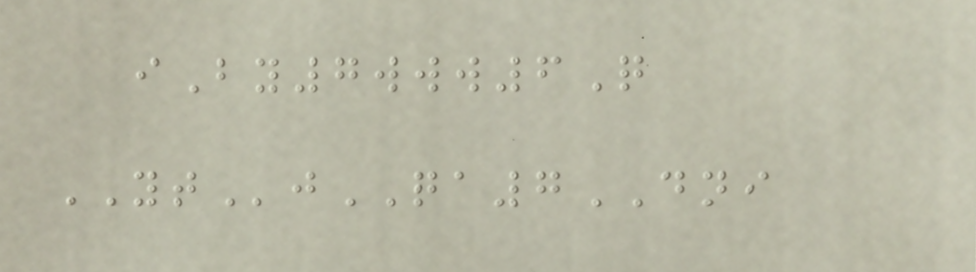iBy7www6Q
YTjQA7DNI
